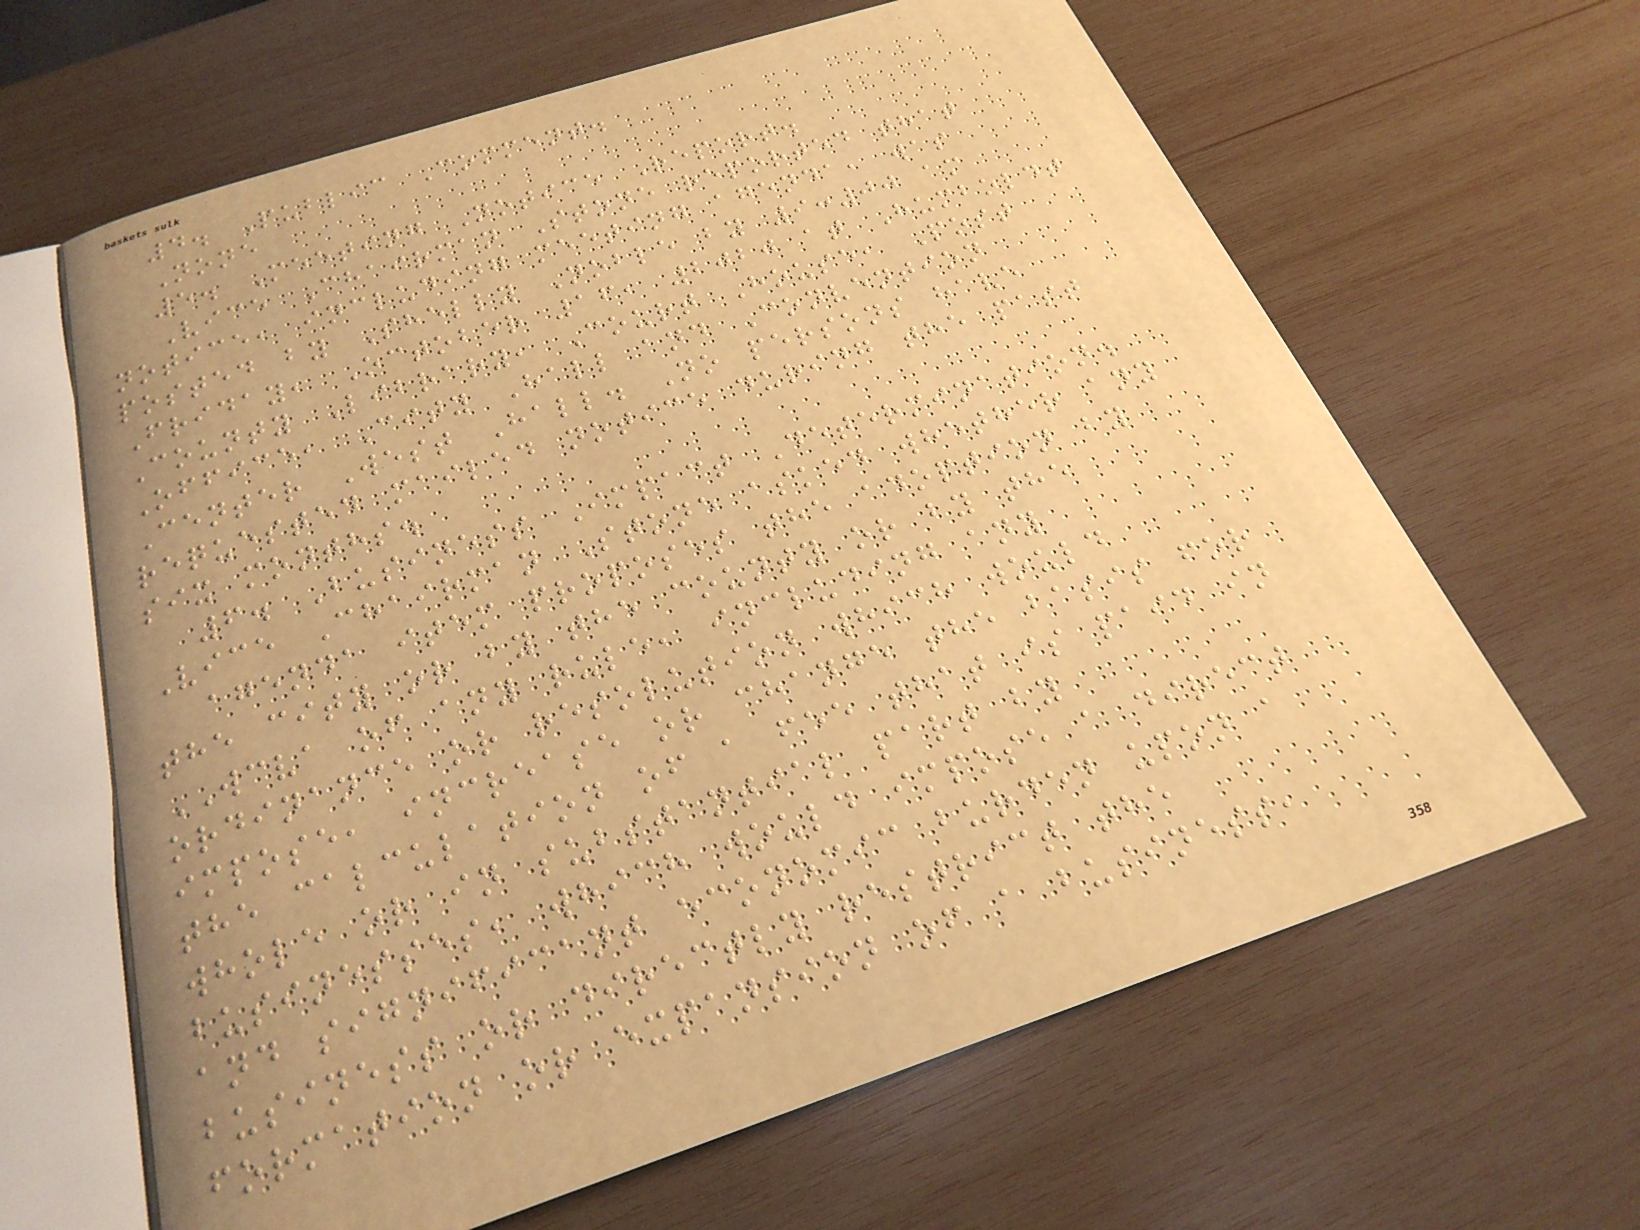4. Public Comment.
None
5. Meeting Notice Report.
Vice Chairman Stone reported that
notice, including meeting agenda, was
posted by Shelly Noble by 9:00 am
Friday, October 16, 2020 at Humboldt
County Library, Court House, Post
Office, City Hall and Convention
Center West Hall. No persons have
requested mailed notice during the past
six months.
6. Business Impact Determination.
Vice Chairman Stone asked whether any
agenda item proposes the adoption by
the city or by the county or by the
WCVA of any rule, including any
ordinance or resolution which would
impose, increase or change the basis for
the calculation of a fee that is paid in
whole or in substantial part by
businesses, which would impose a direct
and significant economic burden upon a
business or directly restrict the
formation or expansion of a business,
